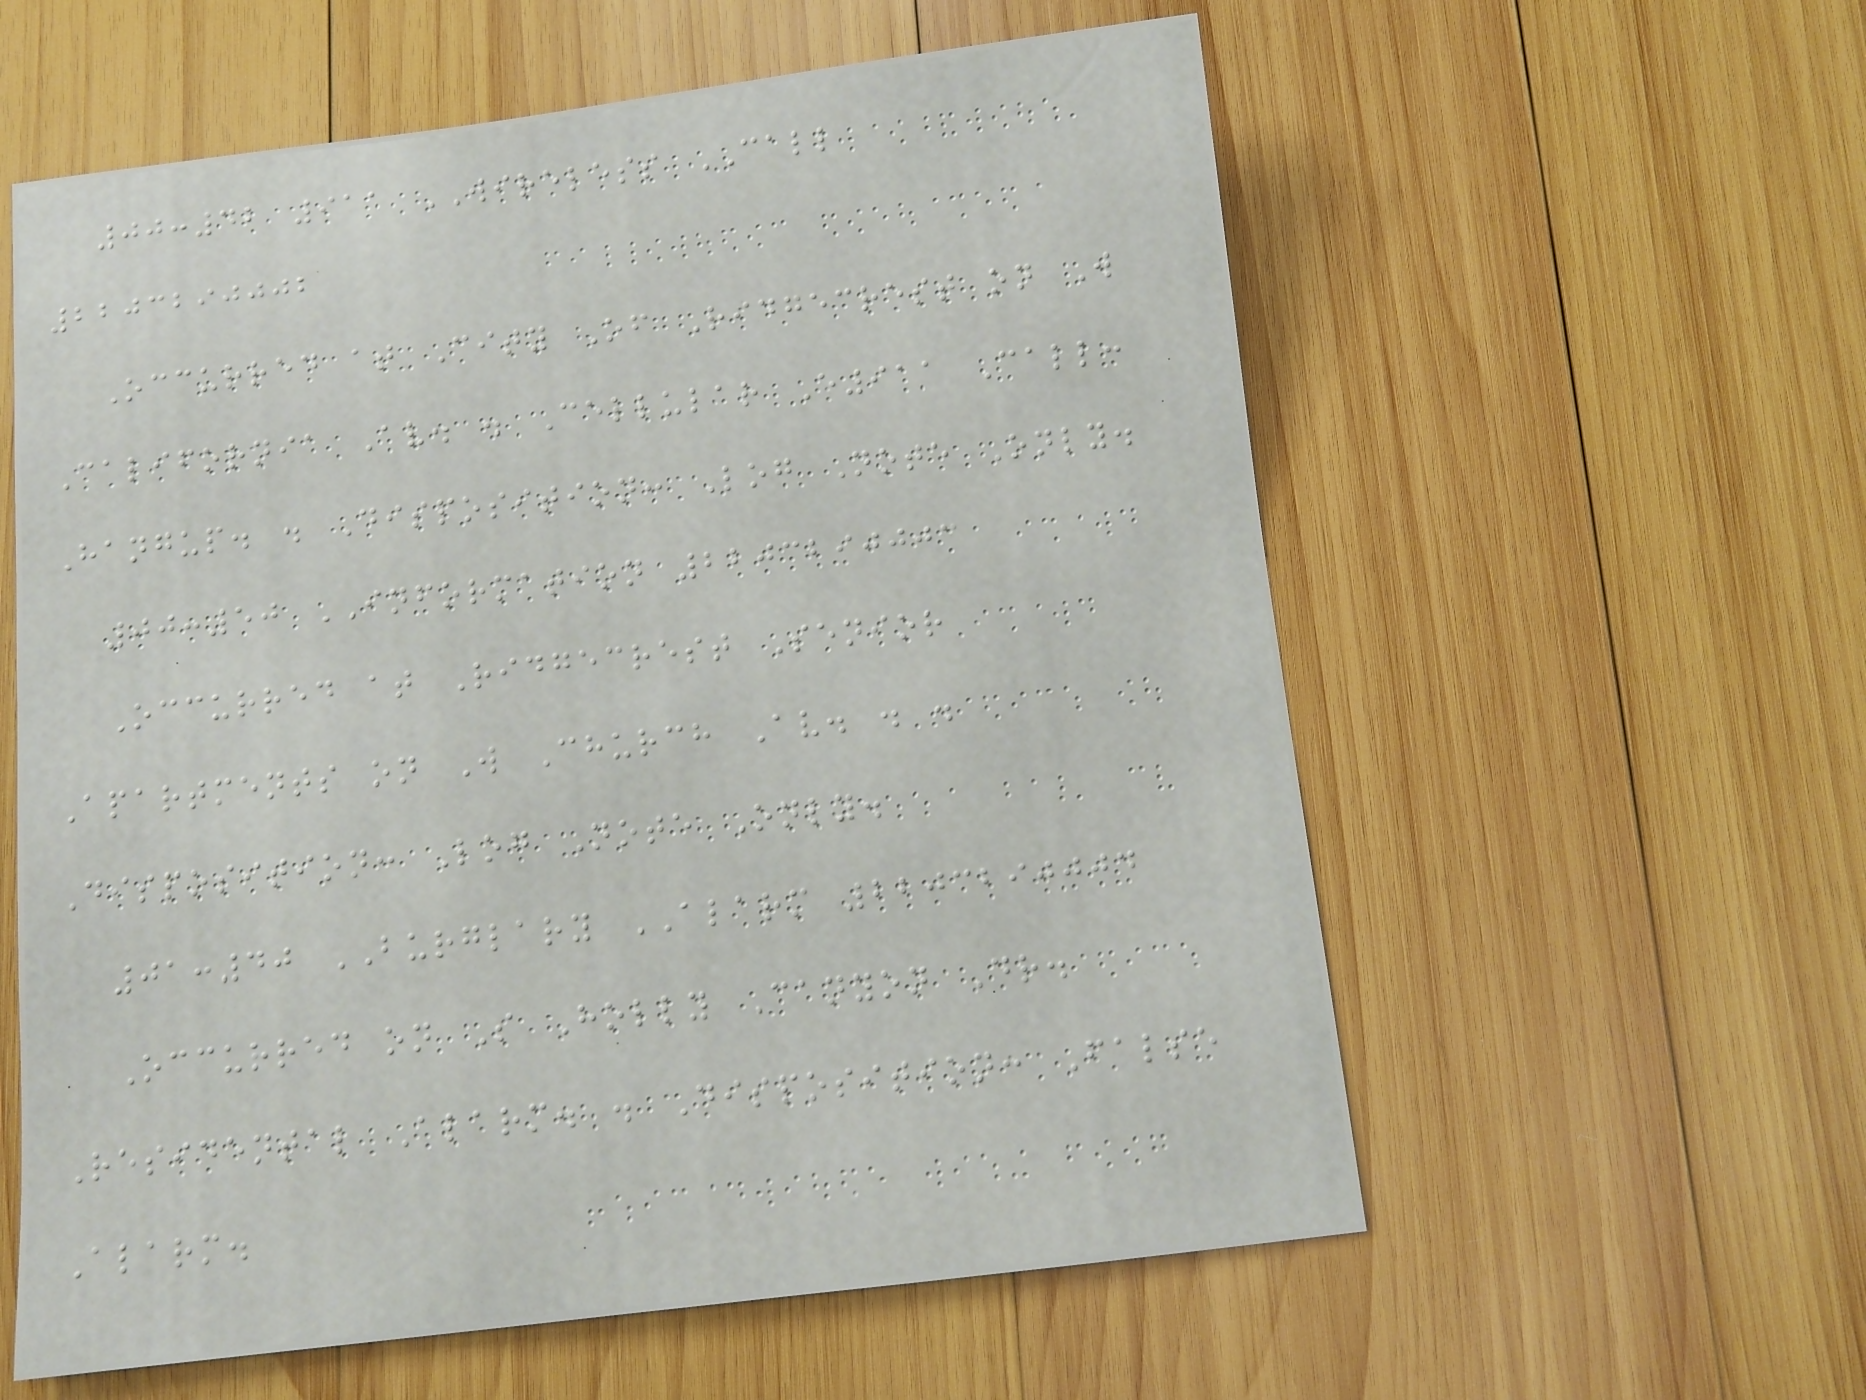00:42 911 WIRELESS CALL
2203290002
Occurred at City Of Ridgecrest on W
California Av. . Cellular E911 Call:
Hangup. . Disposition: Log Note Only.
00:50 INFORMATION 2203290003
Occurred at Ridgecrest Senior
Apartments on W Church Av. . .
Disposition: Log Note Only.
01:40 BURGLARY ALARM 2203290004
Occurred on S Holly Canyon Dr.
Residental Alarm. . Disposition: False
Alarm.
